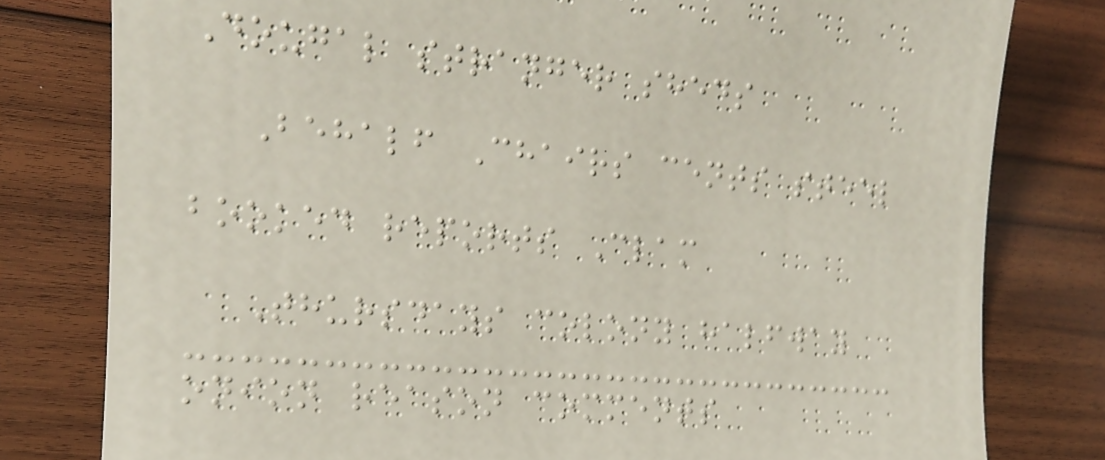Dougal stranger sheds
Behalf Chairs cents steel
booked reports Clam
Thursdays colony halfway
onion reason comments
